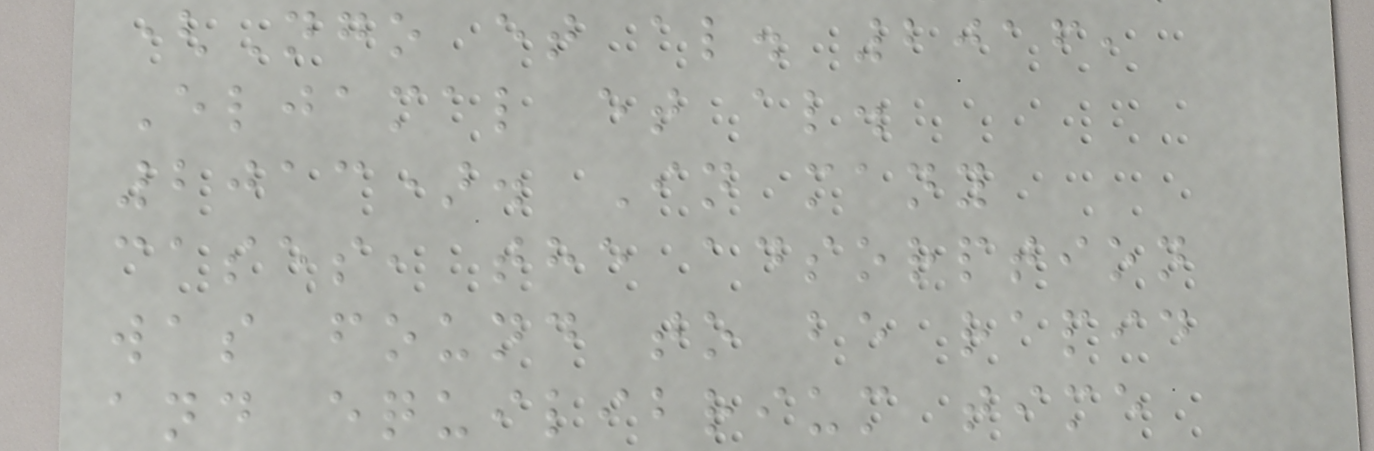(Ngo et al. 2016,
Eljamal et al.
2013). In many
cases, the adsorption
was found to be rapid
and equilibrium time
